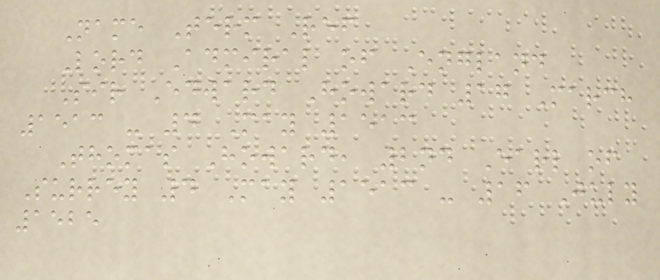Name Term Ref
Lord Admiral of England
Sir Edward Howard 17 March
1513 - 4 May 1513
Thomas Howard, 2nd Earl of
Surrey 4 May 1513 - 16 July
1525
